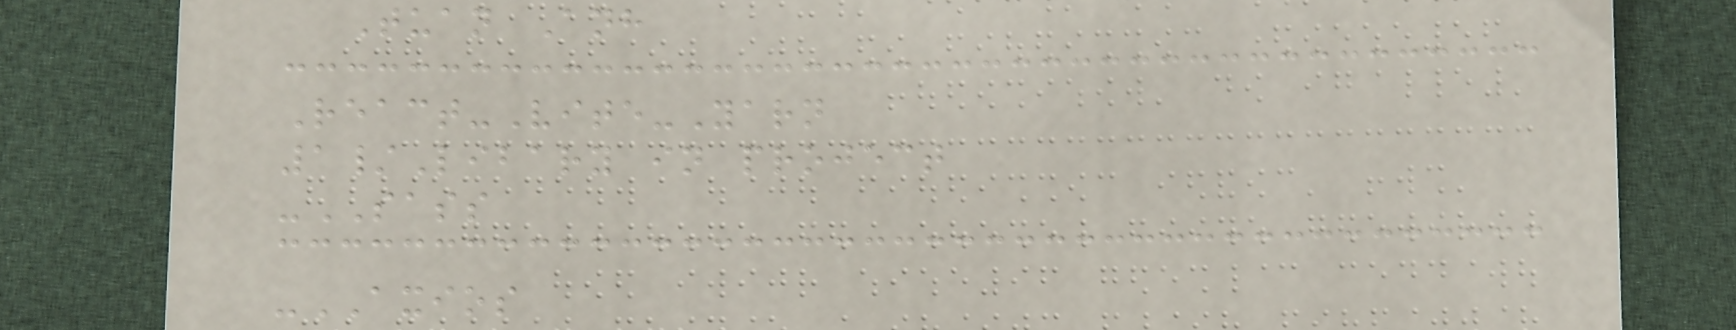Tuan Anh
React-Vite-Yarn
1/Libary in project
-SASS
-AXIOS
